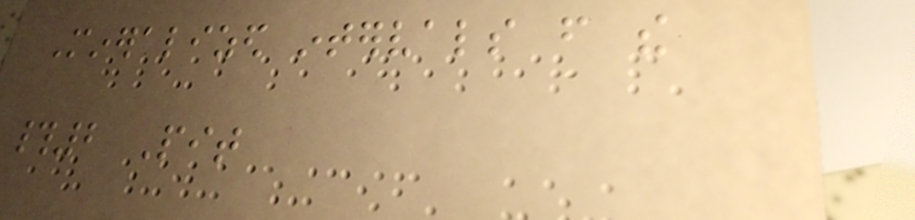Mineralized intervals from the
#2 Pit
